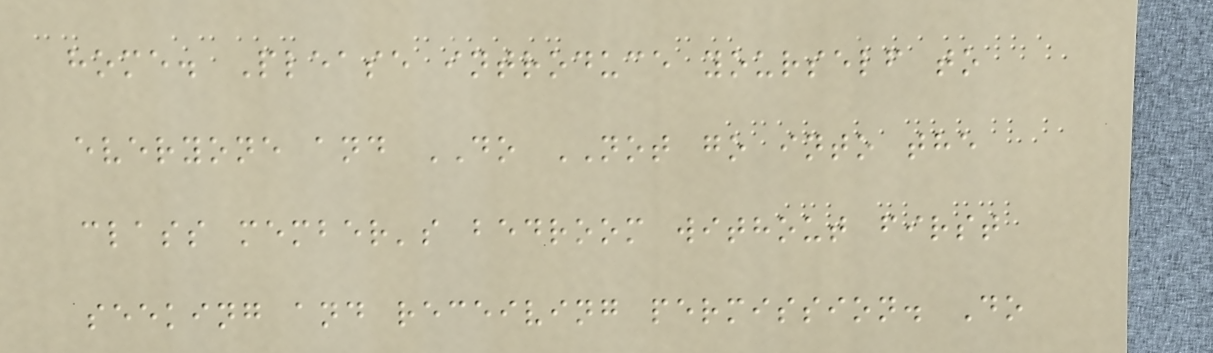home. Please introduce yourself to
everyone and DO NOT go into the
class member's bedroom without first
seeking and receiving permission. Do
